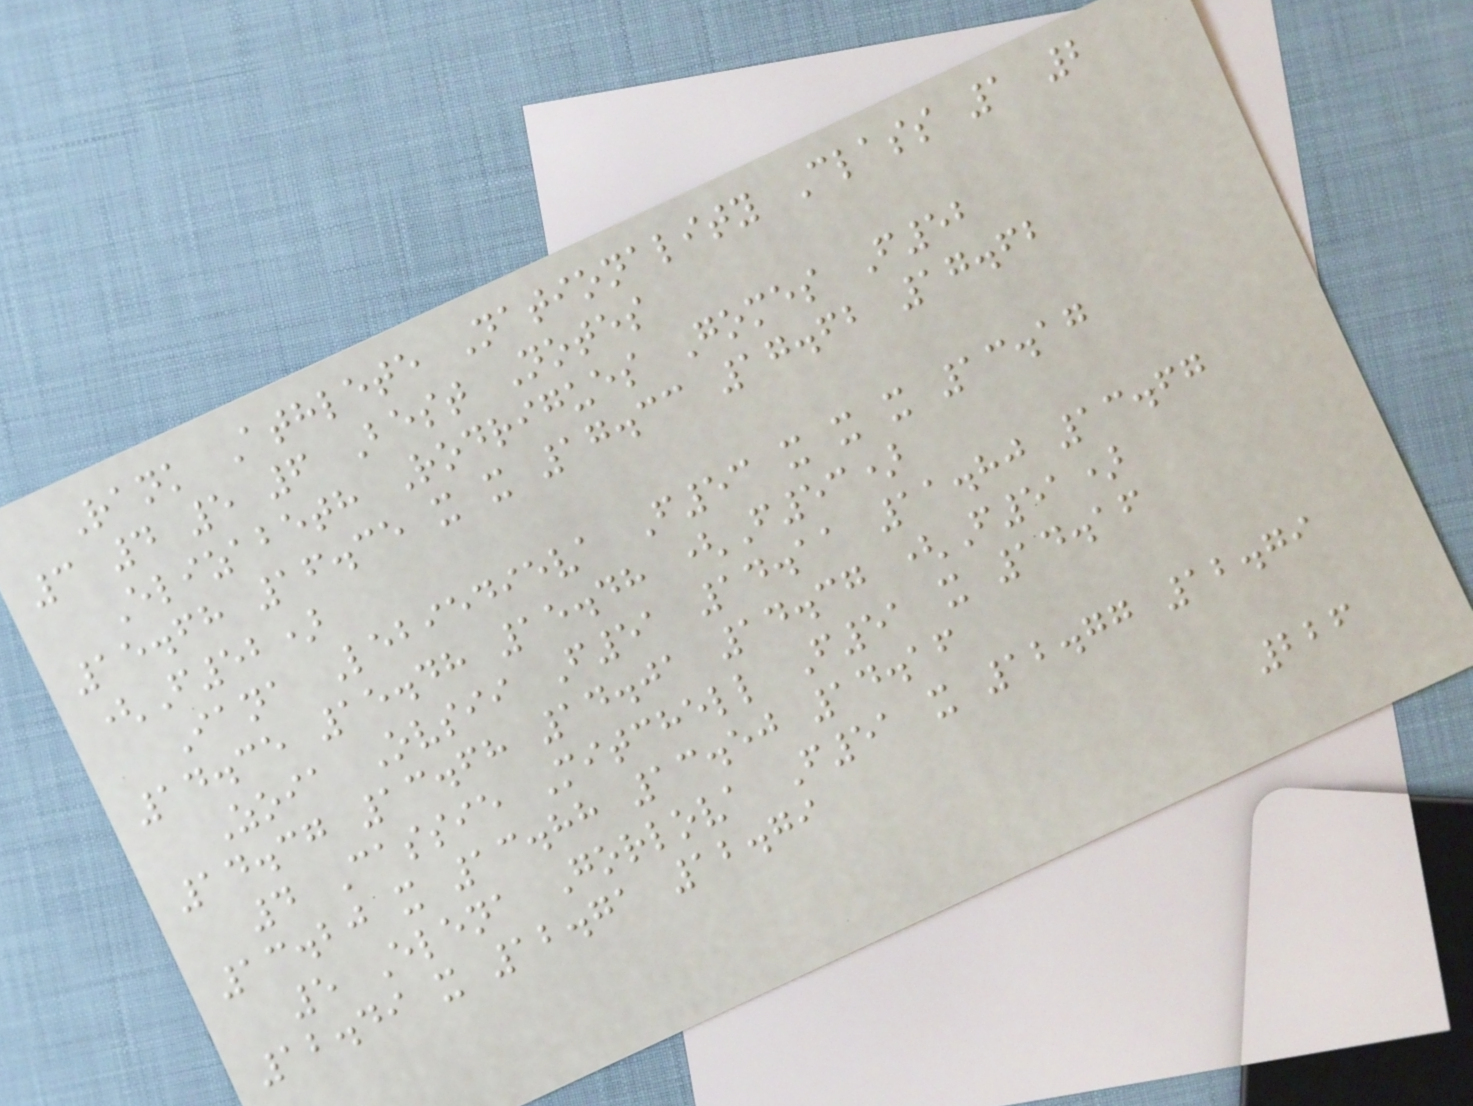Rank Athlete Nationality Class 1 2
3 4 5 6 Best Notes
Elizabeth Rodrigues Gomes F52
15.68 16.35 x x 17.33 17.62 17.62
(F52)
Iana Lebiedieva F53 x x x 13.17
14.35 15.48 15.48 (F53)
Zoia Ovsii F51 14.11 11.80 13.67
14.37 13.68 14.01 14.37 (F51)
4 Cassie Mitchell F51 x 14.16
13.20 x 13.88 13.50 14.16
5 Elena Gorlova F51 x 12.77 12.79
12.49 x 12.71 12.79
226
